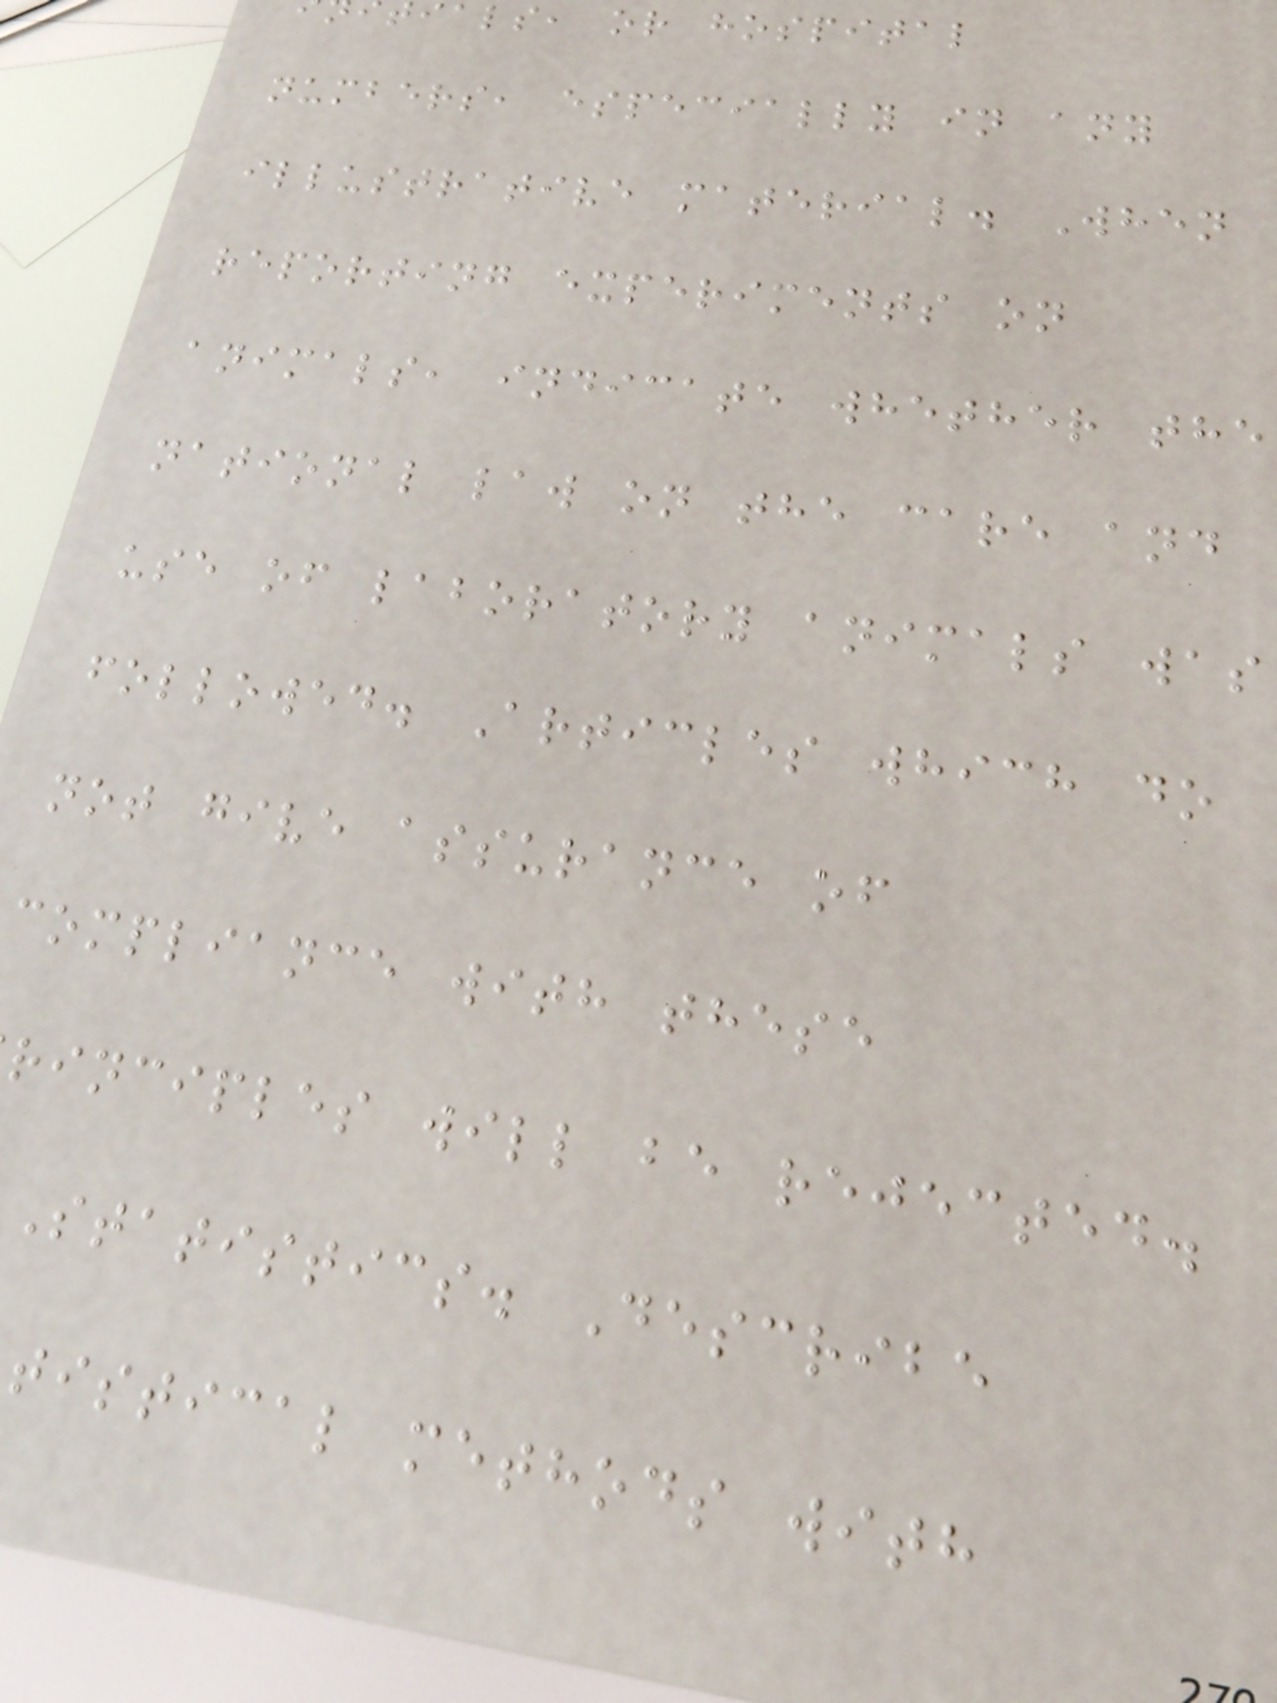ials, or hospital
numbers, especially in any
illustrative material. When
reporting experiments on
animals, indicate whether the
national law on the care and
use of laboratory animals was
followed. Articles which do
not give assurance of
compliance with these
rinciples will be rejected.
Statistics. Describe
tistical methods with
